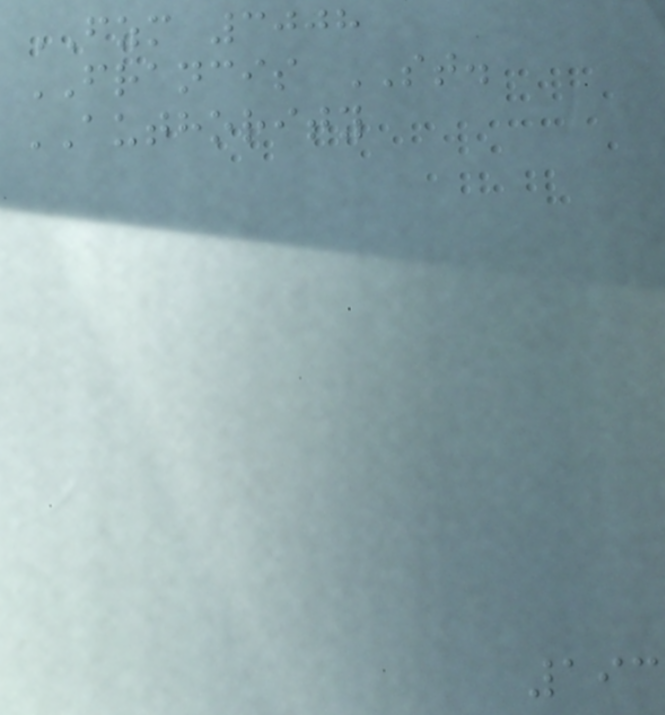FZM 3008
FRANCIS ST.
AUTHORITY
193
